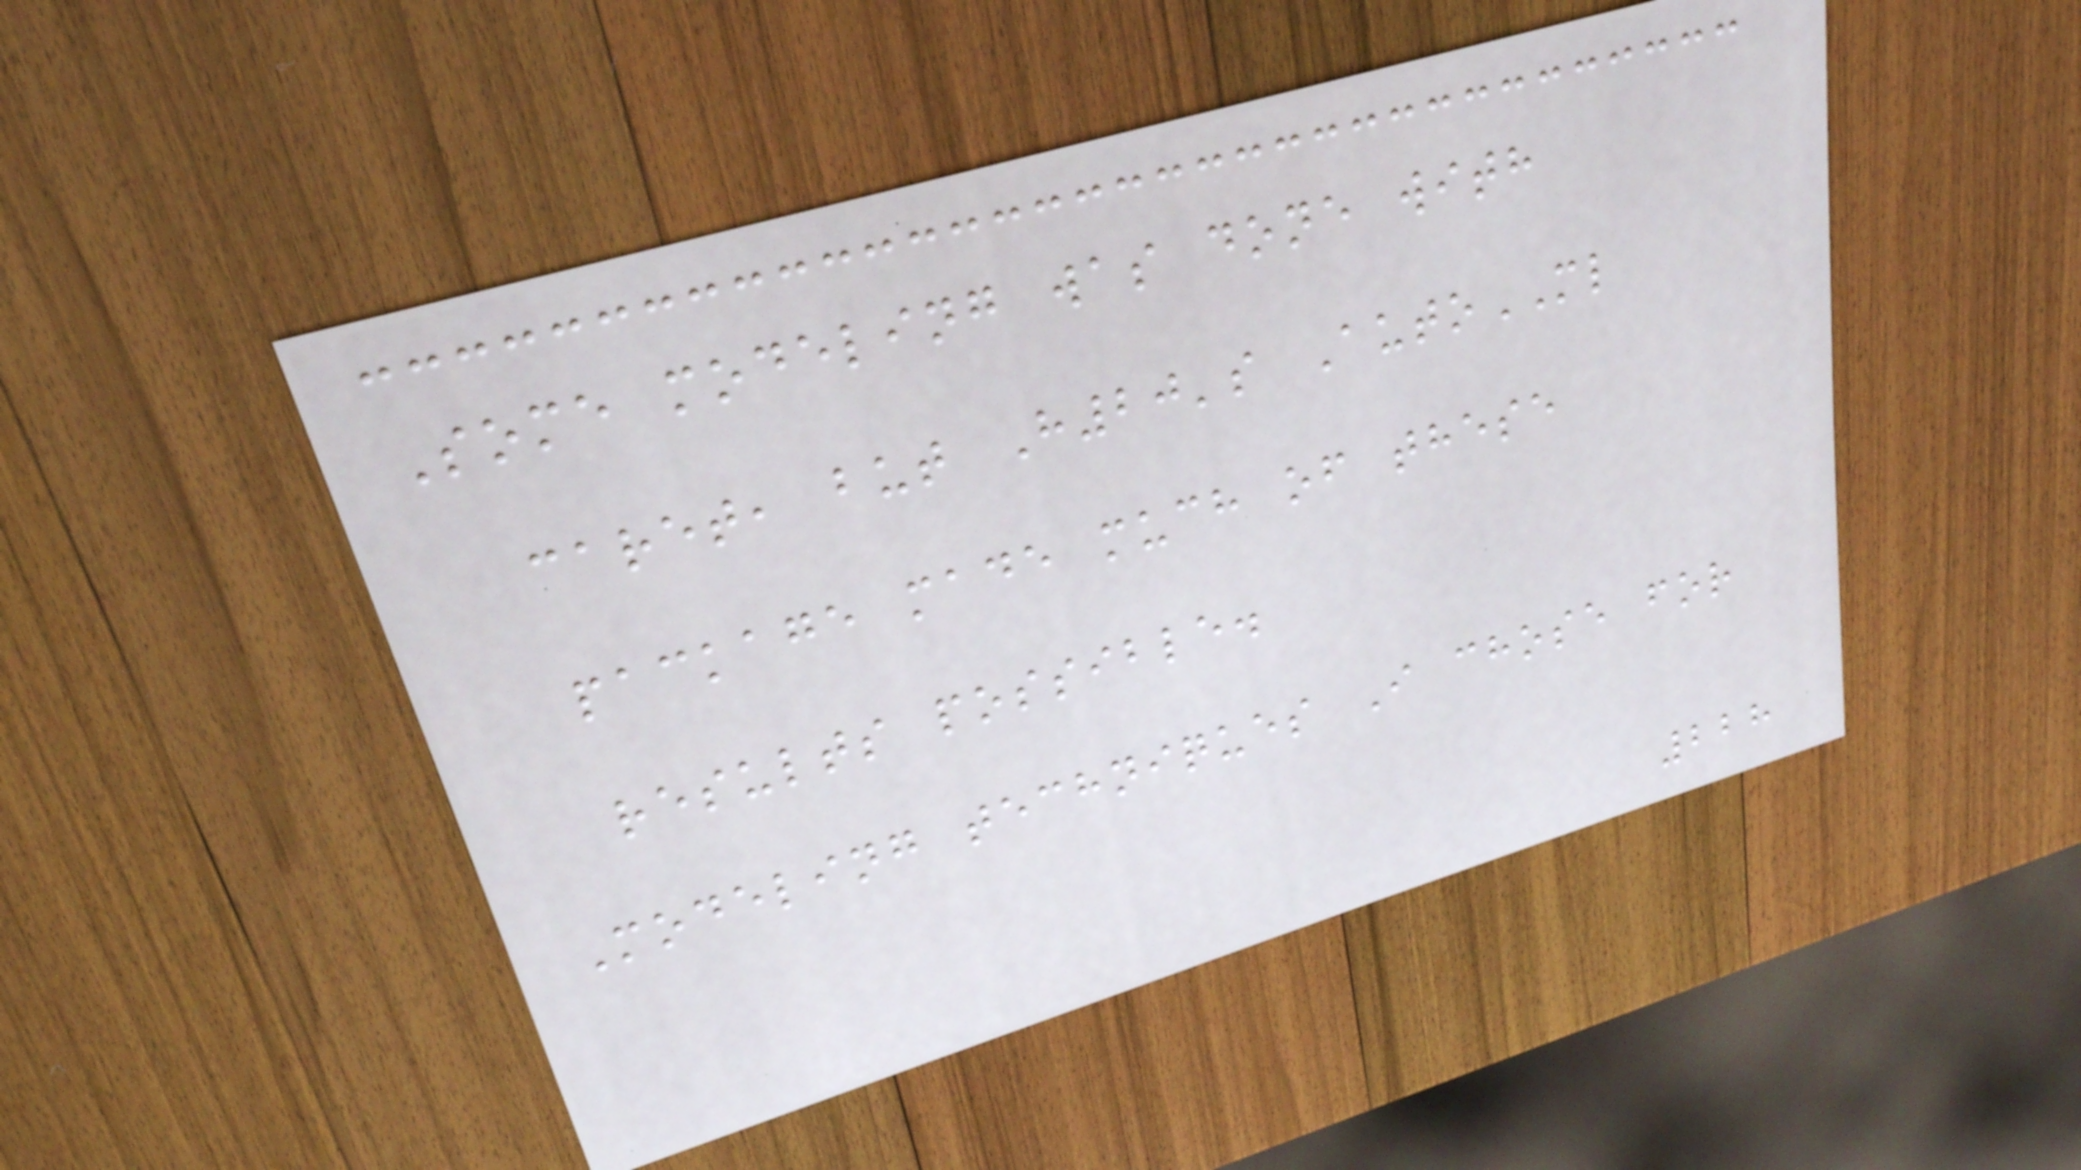Some modeling was done with
caret, but H20's AutoML
package made much of these
results possible.
Modeling techniques I chose for
228
